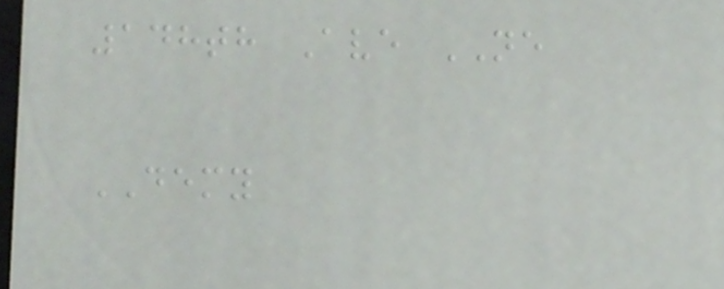148th Ave NE
DEMY
